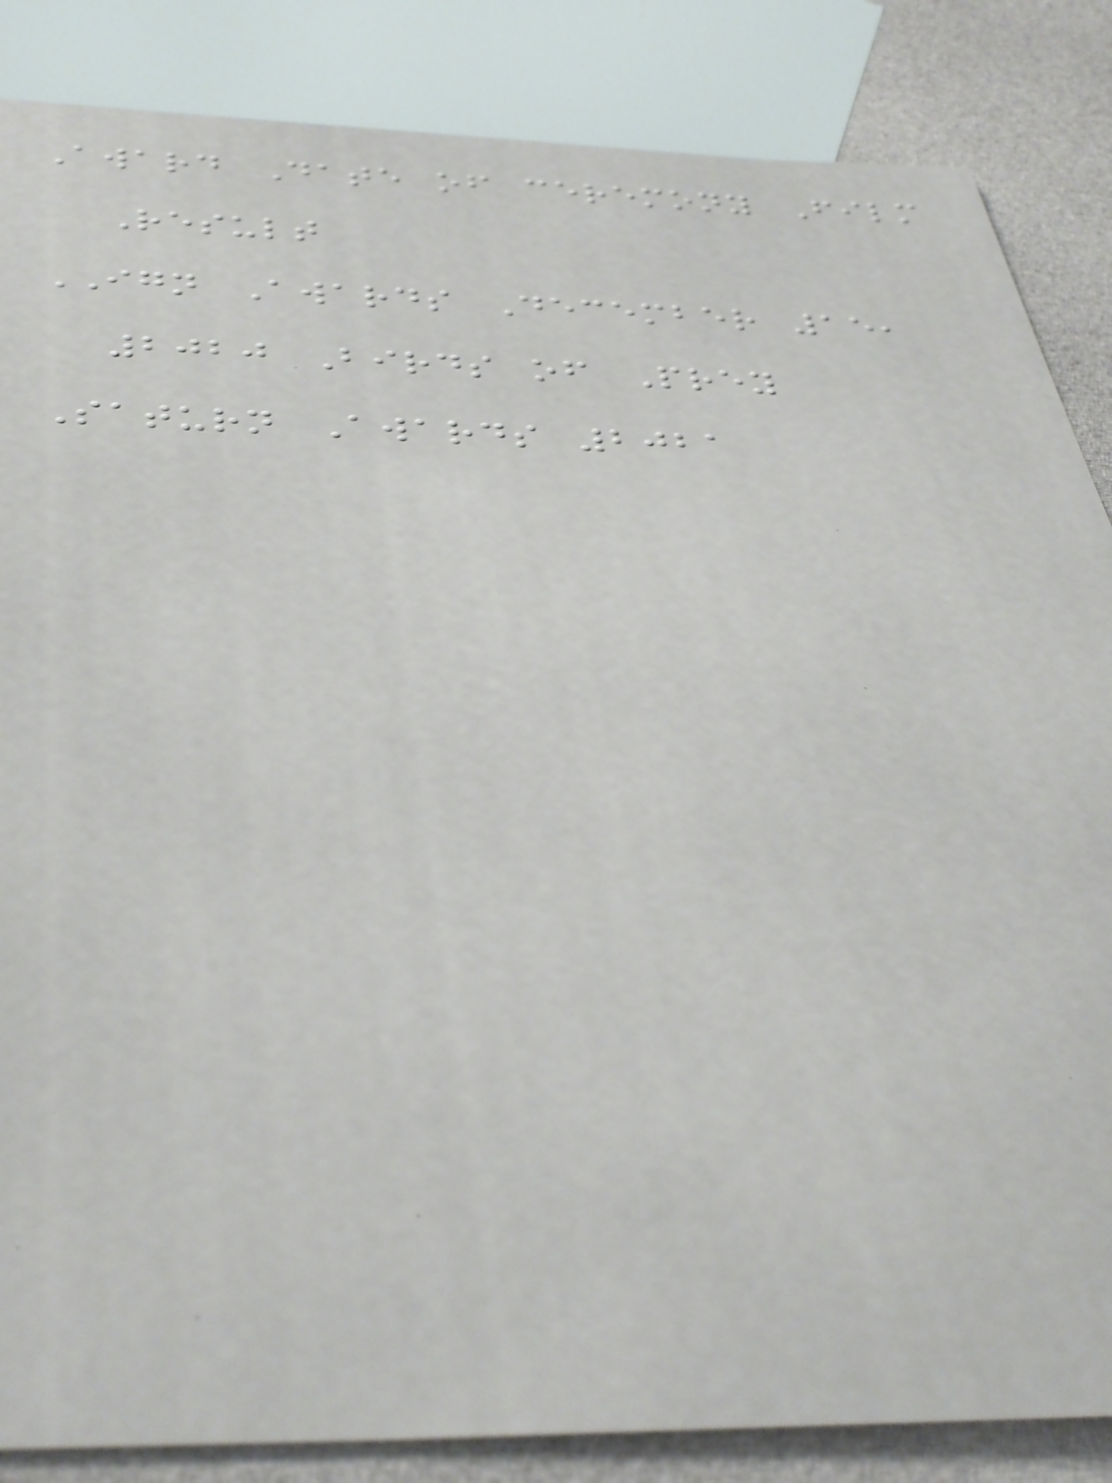Award Date of ceremony Film
Result
IGN Awards December 15,
2020 Birds of Prey
Saturn Awards 2021
